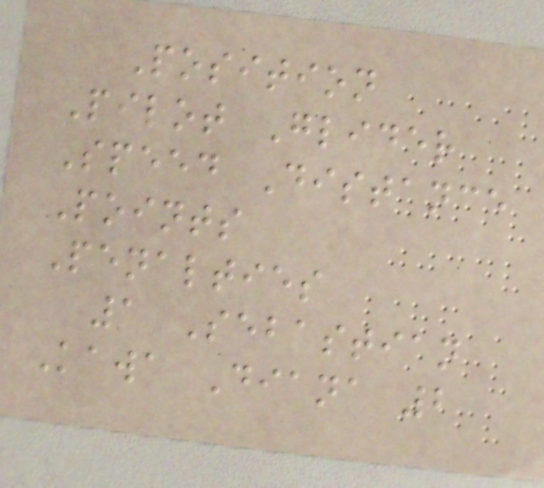Position
Pilot Glider
Speed Distance
Points
Penalties
1 Sebastian
Kawa Diana 2
